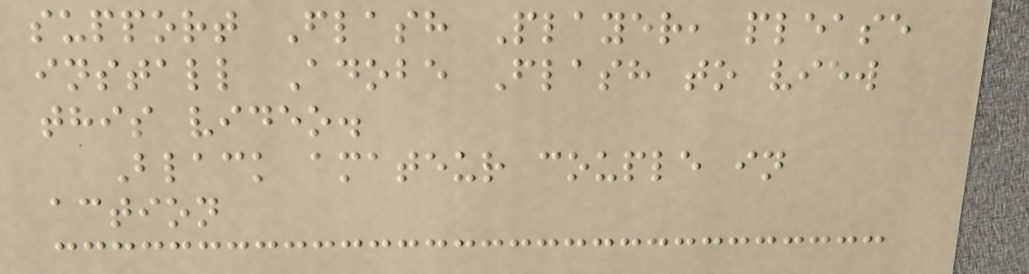support Flash Player, please
install Adobe Flash to view
this video.
Black amateur couple in
action
